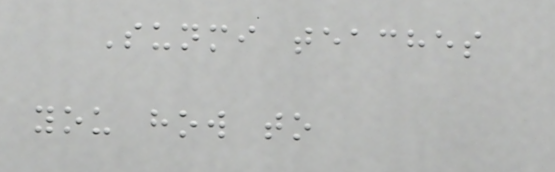Sunmi teaches
you how to
